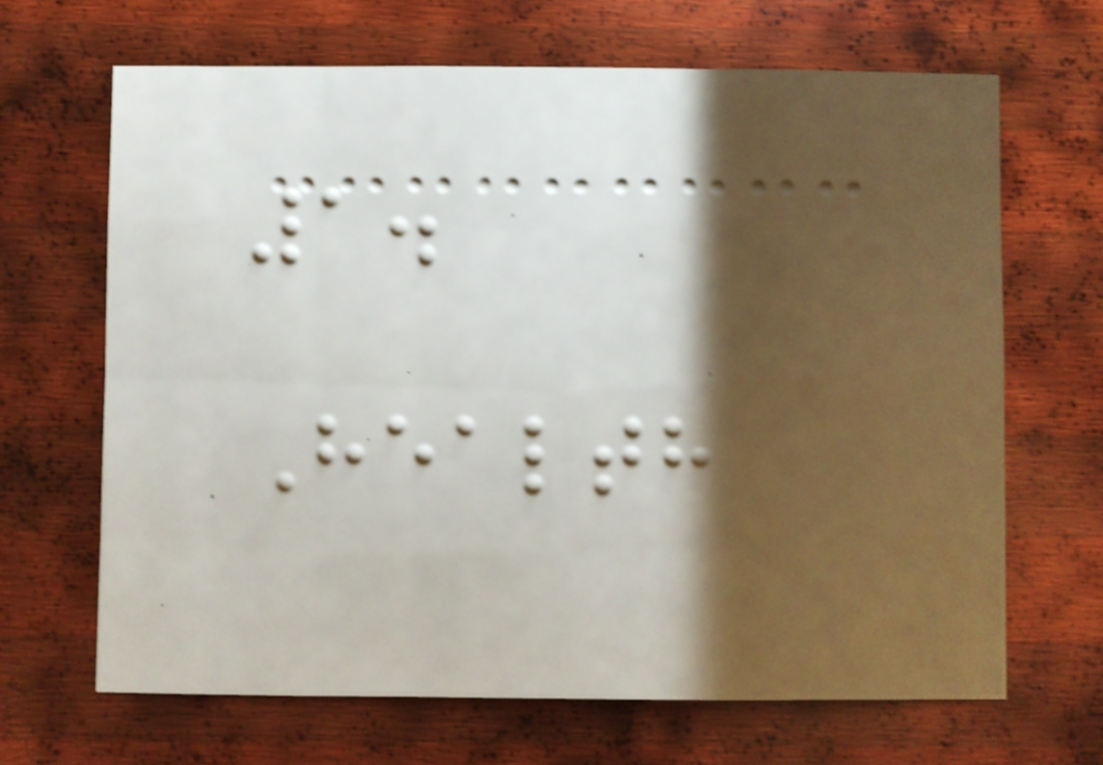1.
Health
